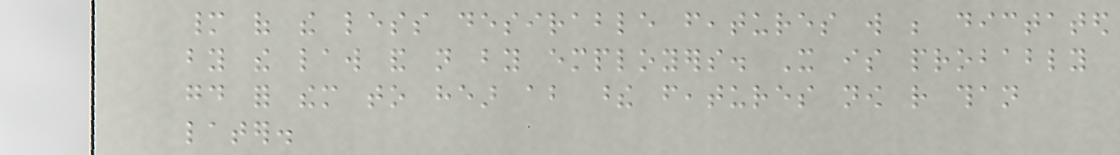many of the less desirable features will be dictated
by the law and not by employers. It is probably
good for them to hear about these features now rather than
later.
